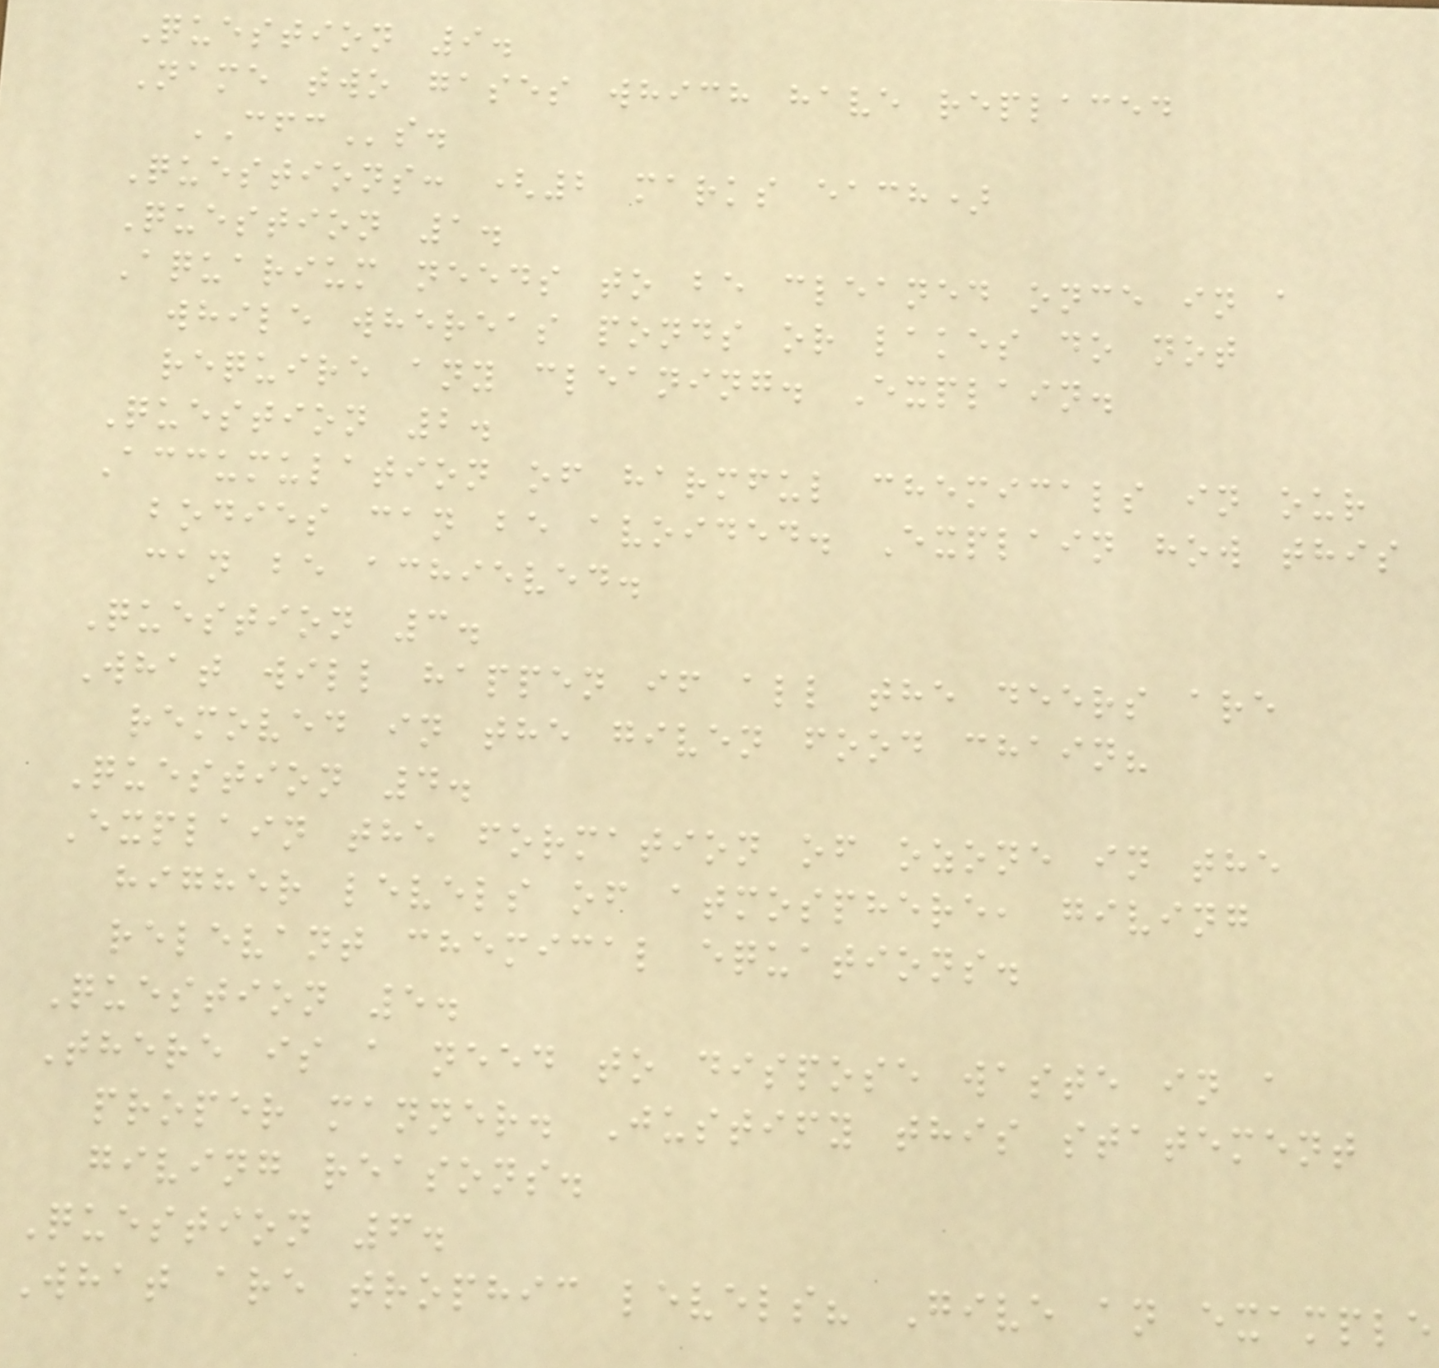Question 9.
Name two gases which have replaced
CFCs.
Questions: (2 marks each)
Question 1.
Aquarium needs to be cleaned once in a
while whereas ponds or lakes do not
require any cleaning. Explain.
Question 2.
Accumulation of harmful chemicals in our
bodies can be avoided. Explain how this
can be achieved.
Question 3.
What will happen if all the deers are
removed in the given food chain?
Question 4.
Explain the formation of ozone in the
higher levels of atmosphere, giving
relevant chemical equations.
Question 5.
There is a need to dispose waste in a
proper manner. Justify this statement
giving reasons.
Question 6.
What are trophic levels? Give an example
